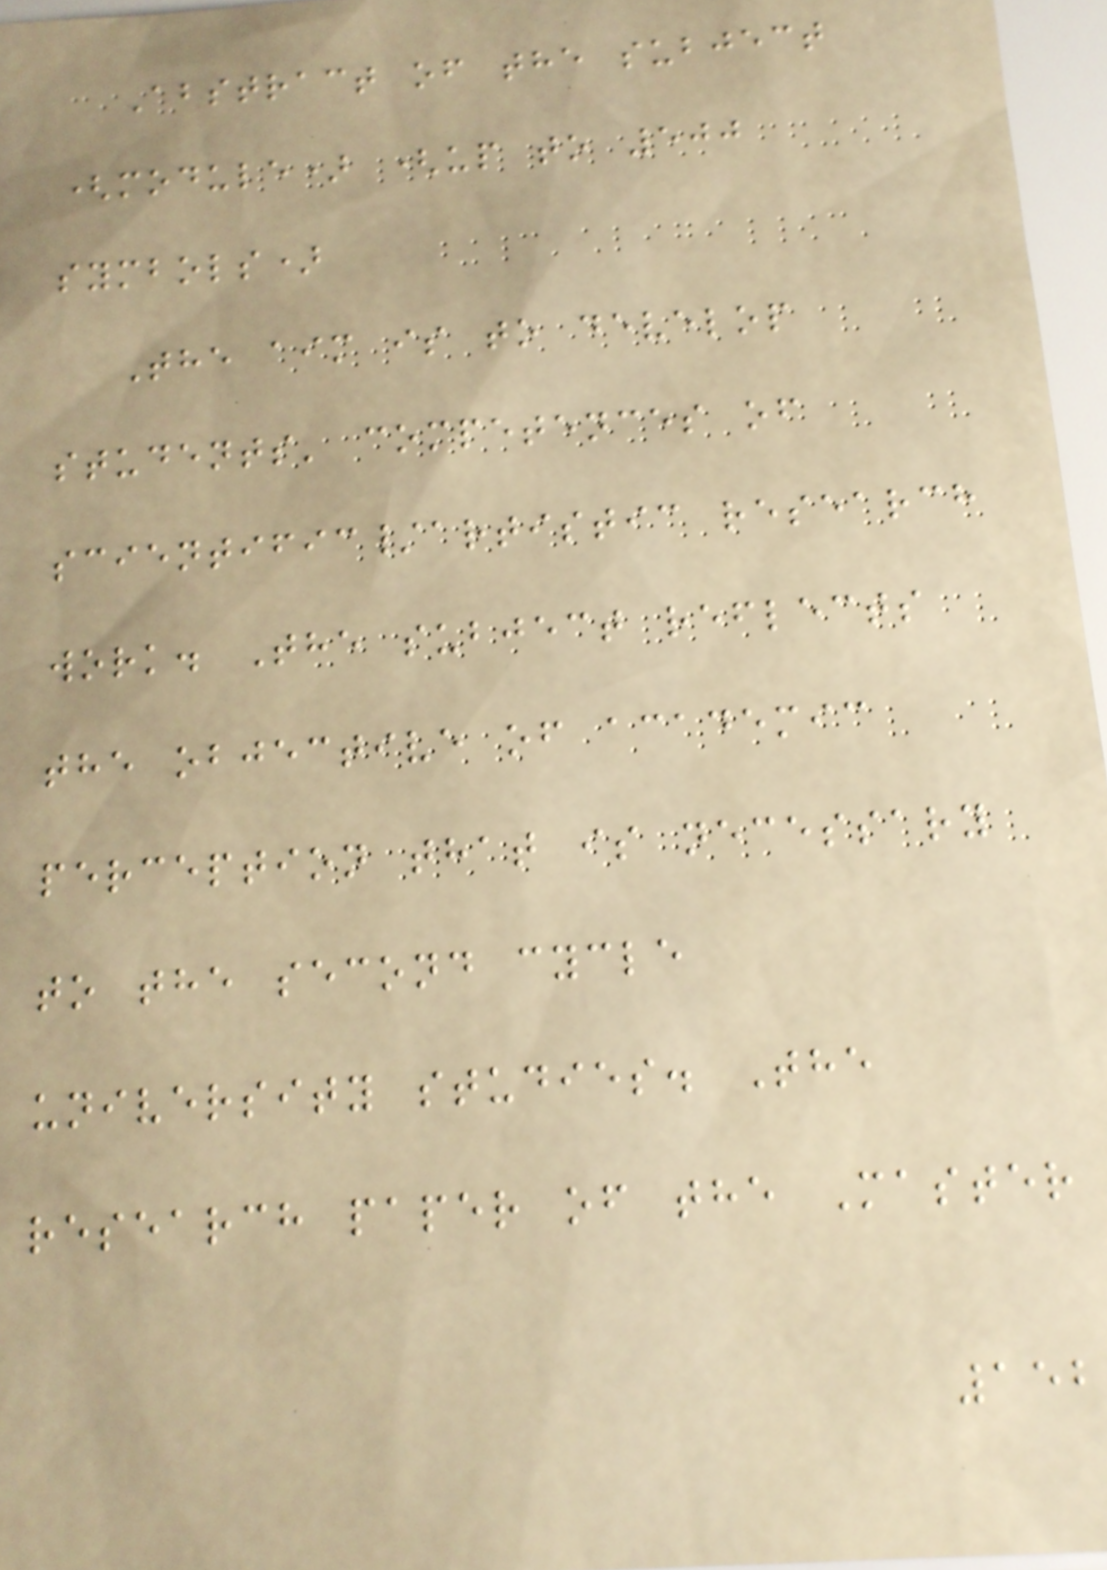Abstract of the subject
(module) (up to 500
symbols)
The aim is to develop
students' competences of
scientific/artistic research
work. The subject reflects
the objective of academic
perception that is necessary
to the second cycle
university studies. The
research paper of the Master
152
